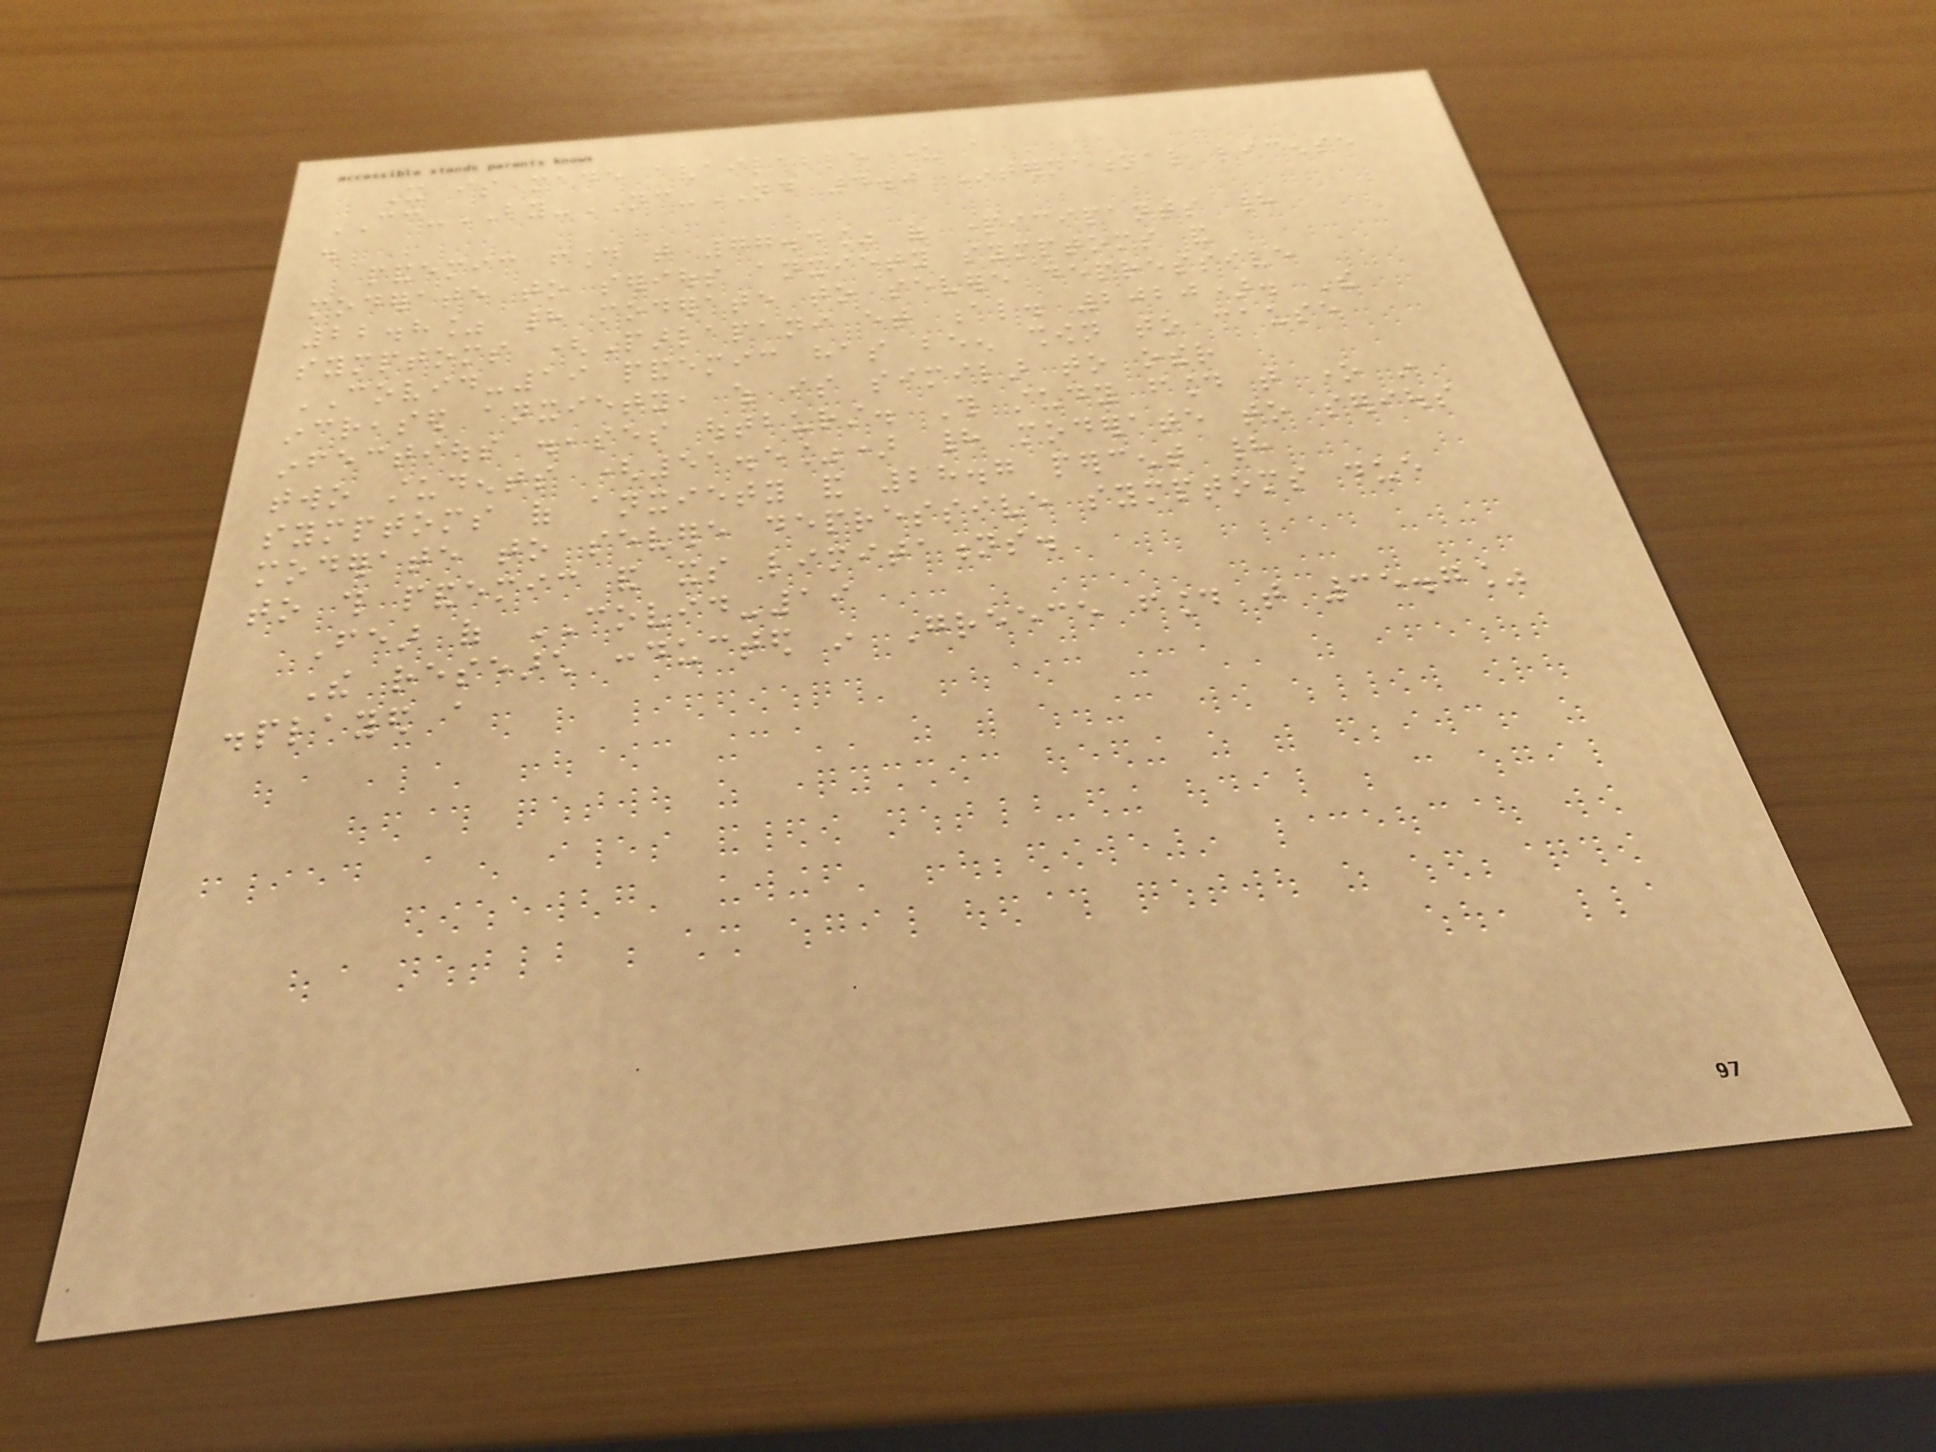It is made available under a
CC-BY-NC-ND 4.0 International license
.
pandemic found that 77.4% of participants had
moderate to serious anxiety symptoms and
22.8% had moderate to severe depressive
symptoms (Parlapani et al. 2020). The
COVID-19 pandemic has been shown to cause
increased anxiety, which is similar to other
infectious diseases outburst. This study found that one in
two students (51.5%) had moderate to serious
symptoms of anxiety and 28.7 percent had
moderate to severe depressive symptoms due
to this pandemic and its limitations.
Fear of COVID-19
The research conducted in Greece found that 35.7%
displayed a
